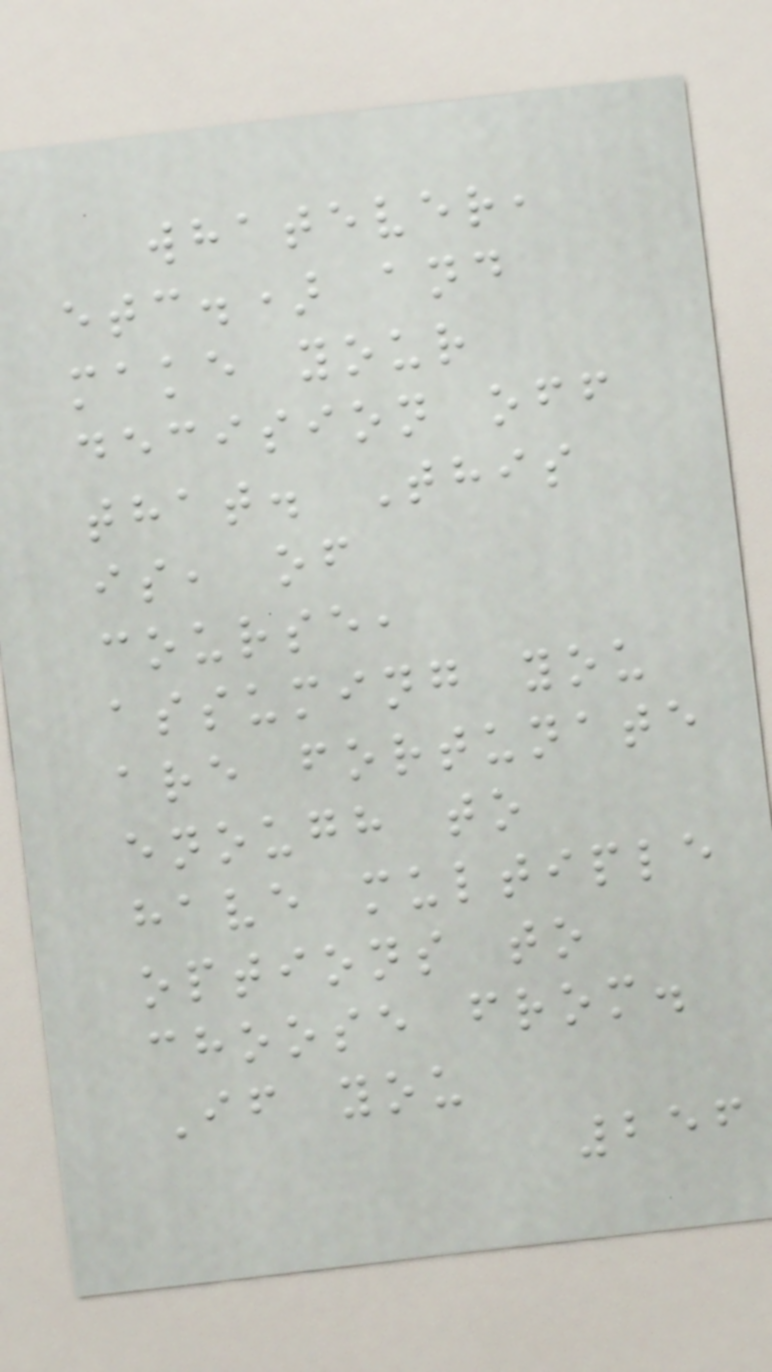whatever,
etc.) and
make your
decision off
that. This
is, of
course,
assuming you
are fortunate
enough to
have multiple
options to
choose from.
If you
256
